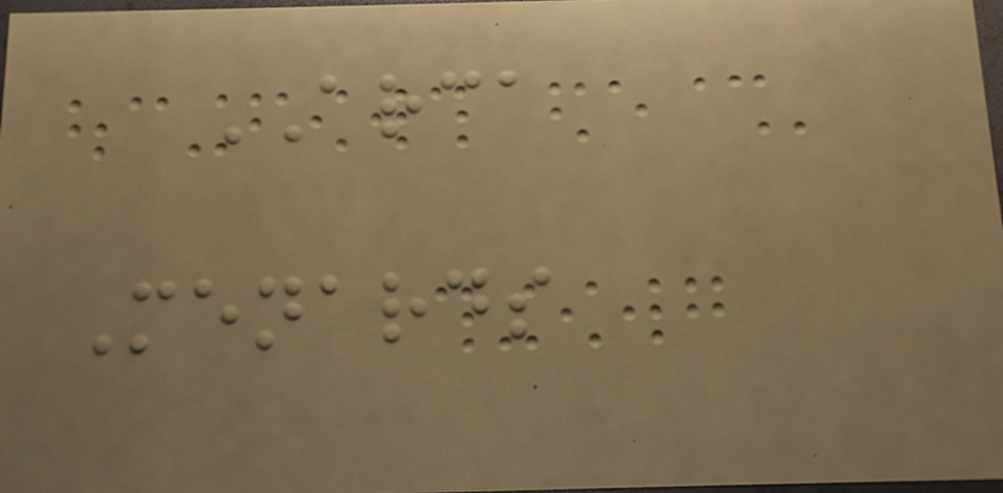ARCA
Menards
